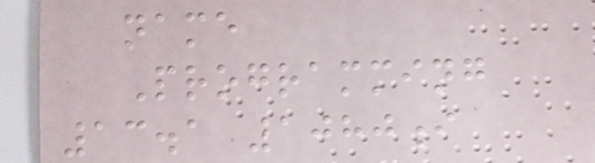name
Programming
13.1 1080i
